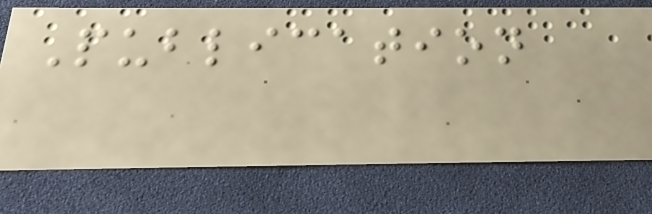Publication
